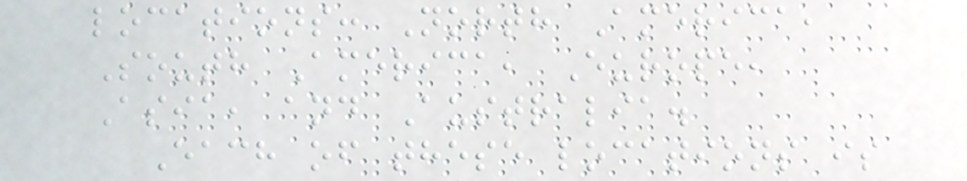locations: North America,
South America, Europe,
Asia, and Australia.
Each of these locations is
